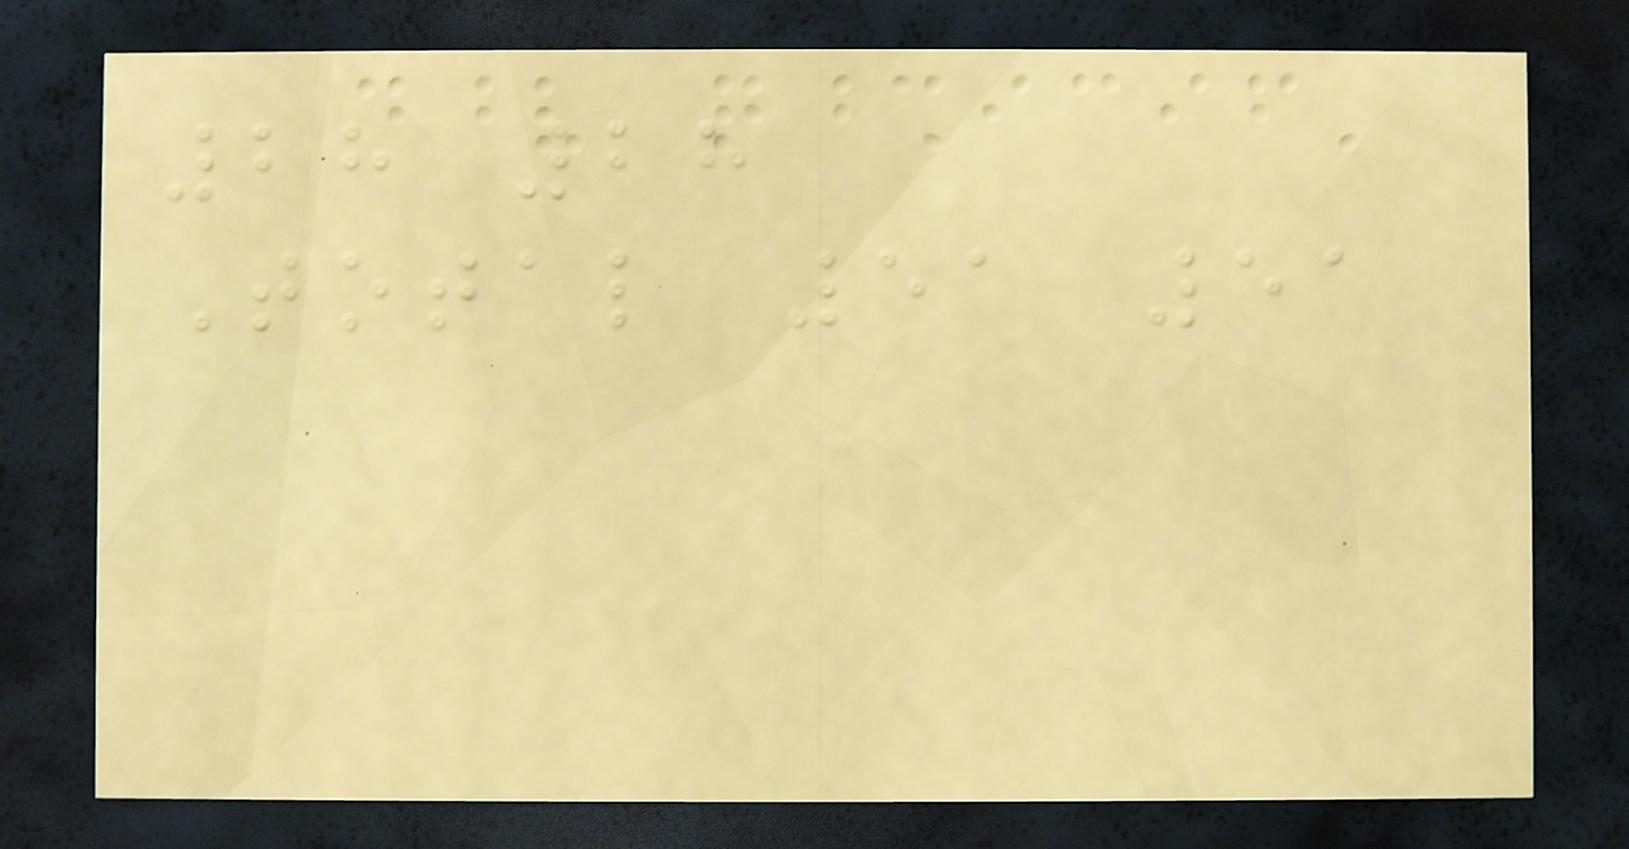28 28
Total 51 51
